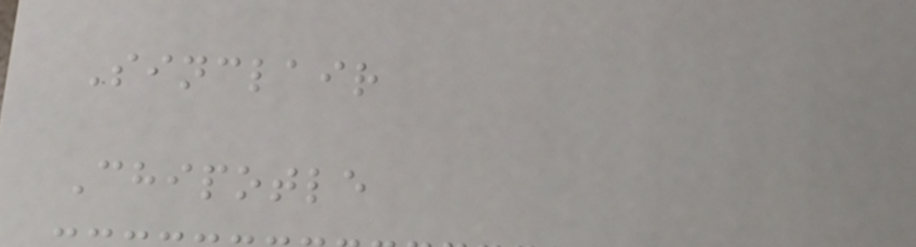Sinclair
Chipotle
